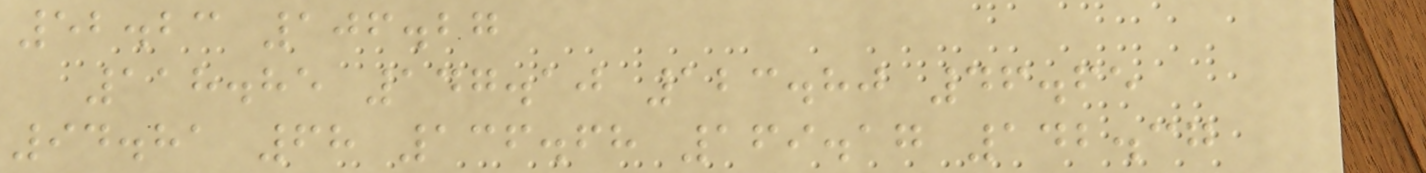52.23 106.27
118.85 147.10 123.80 46.65
94.81 68 136.68 169.17 142.37
